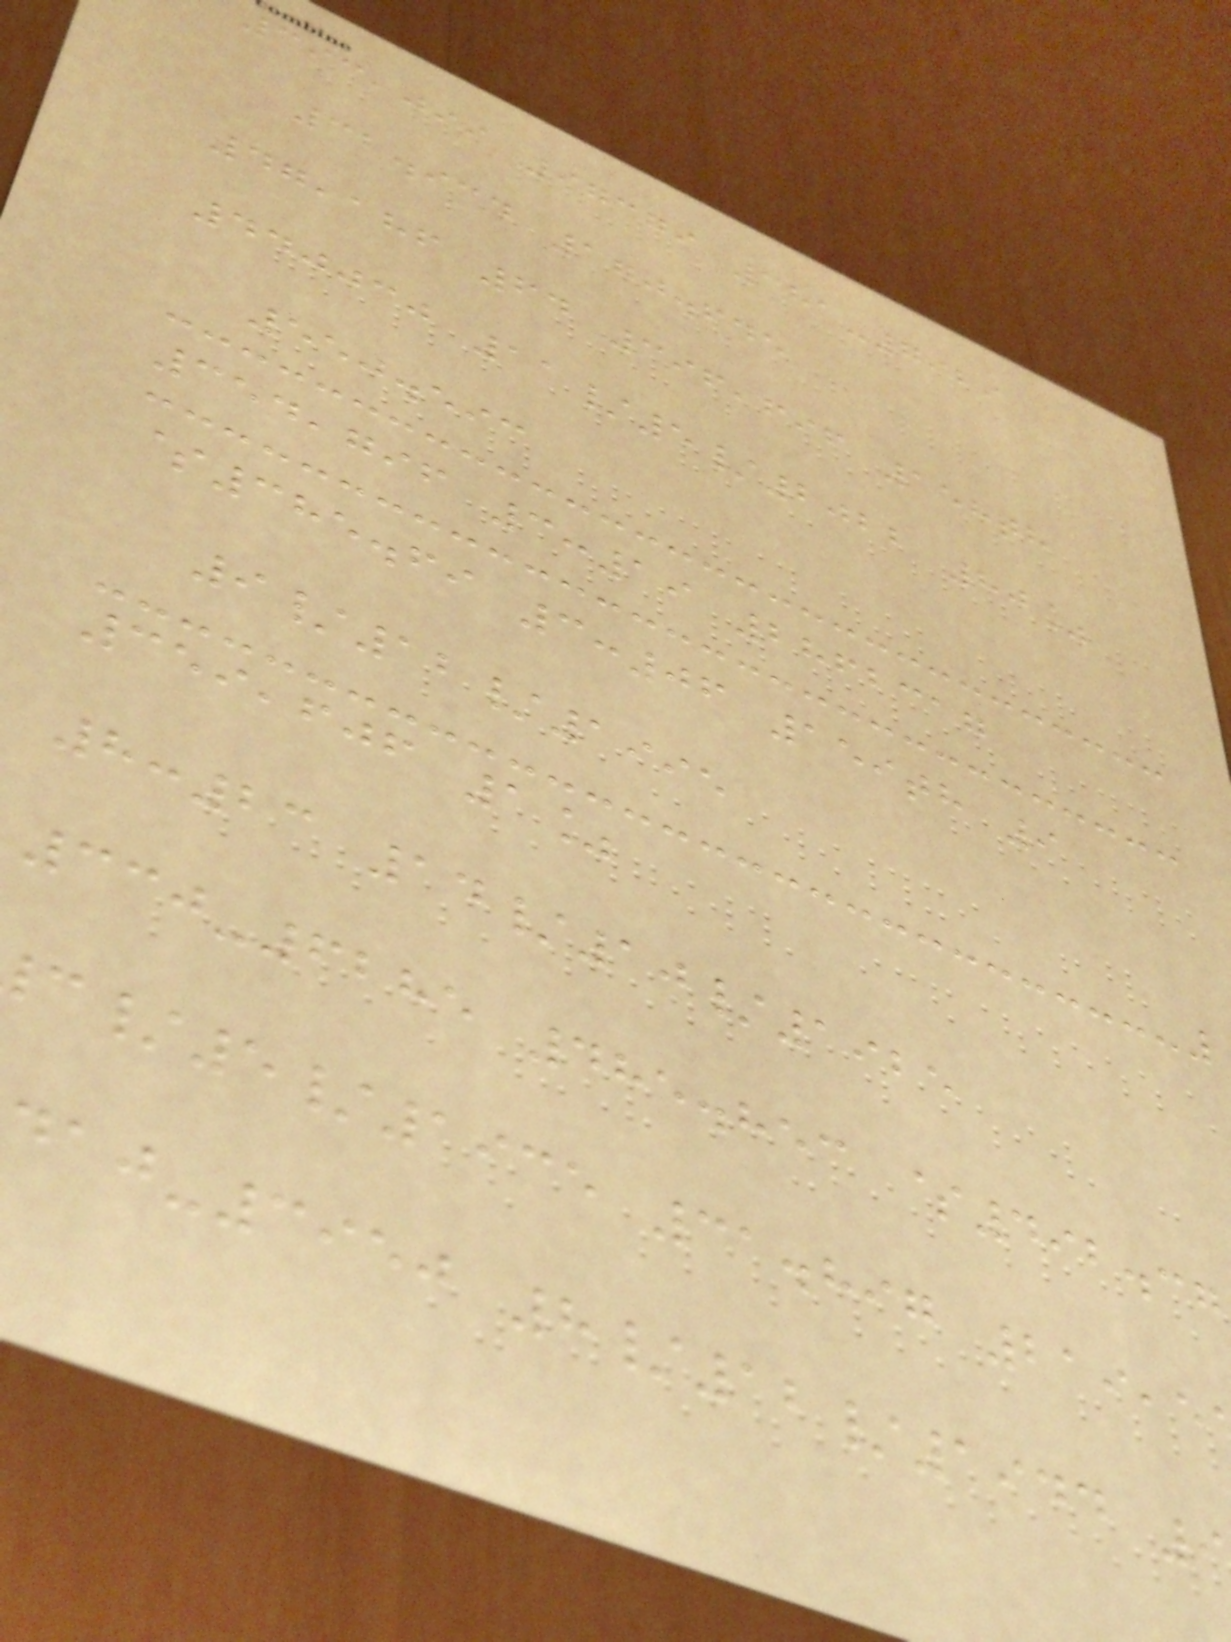393,099 97379 381-7929
32.934 170.645
47,186 64 396,696 158th
440030 11/5/2022 80%
550.593
354,796 3:19 2862317
$385.69 3:06 159th 9
9/12/1995
359,606 1%
8:23 14/10/1925
330-6285 485.853 $492.37
/5/1935 31.897 219,5
-3950 8/12/1944 9
